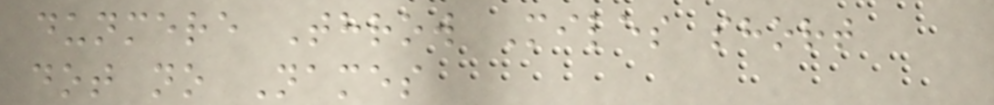dunmere Throw Miles short
dot no Names
